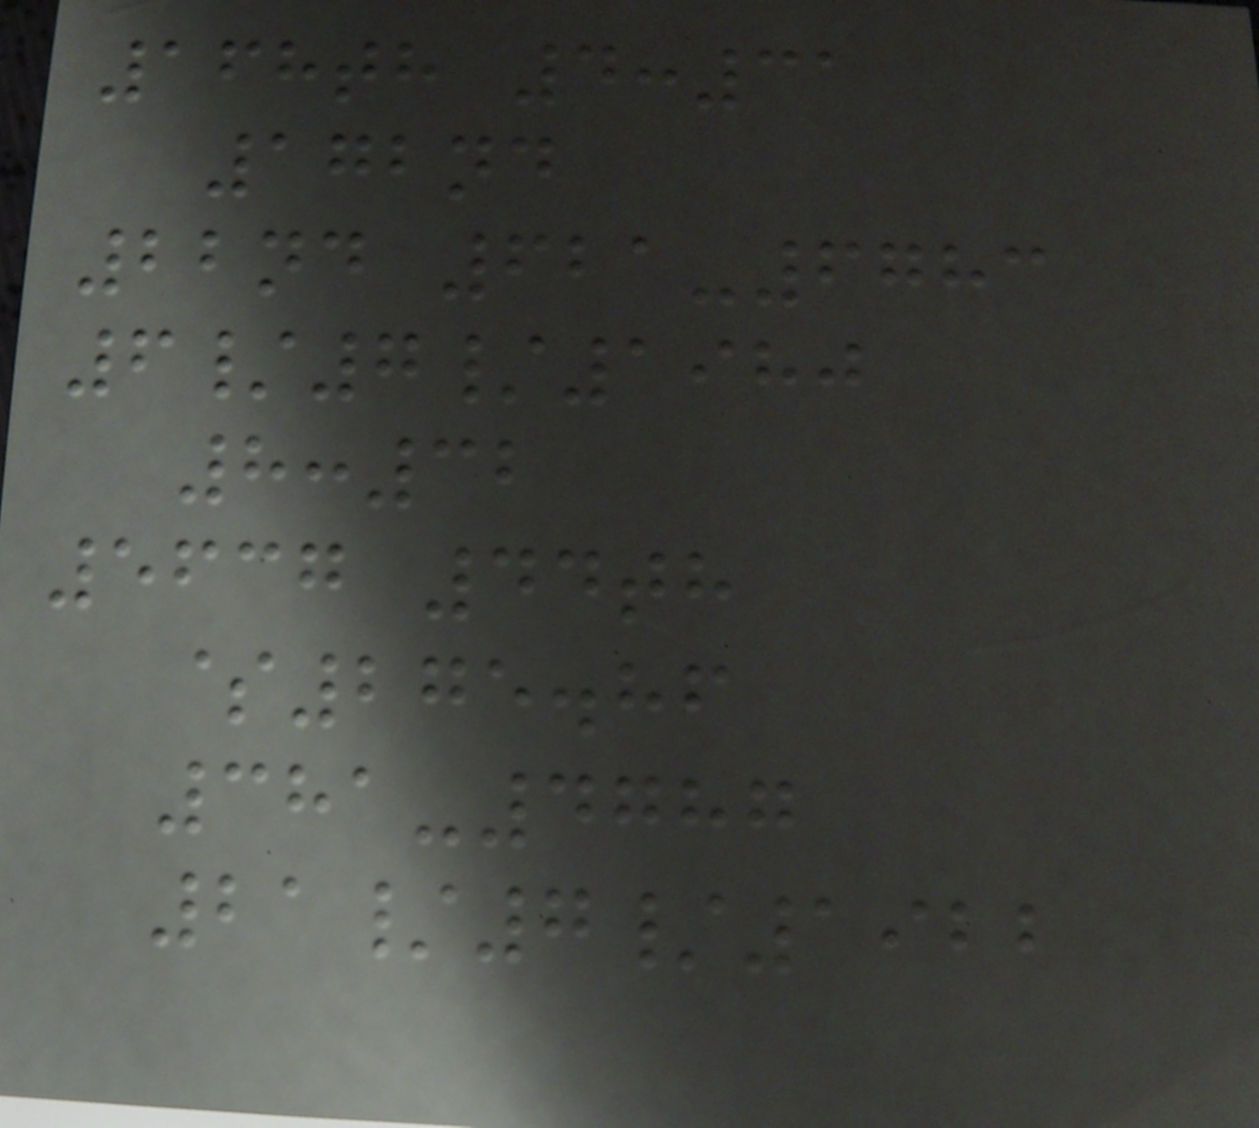168th 4:31
172nd
22nd 621-6783
6/7/1980
8:32
5637 44th
$275.86
381-4787
21/7/1922
